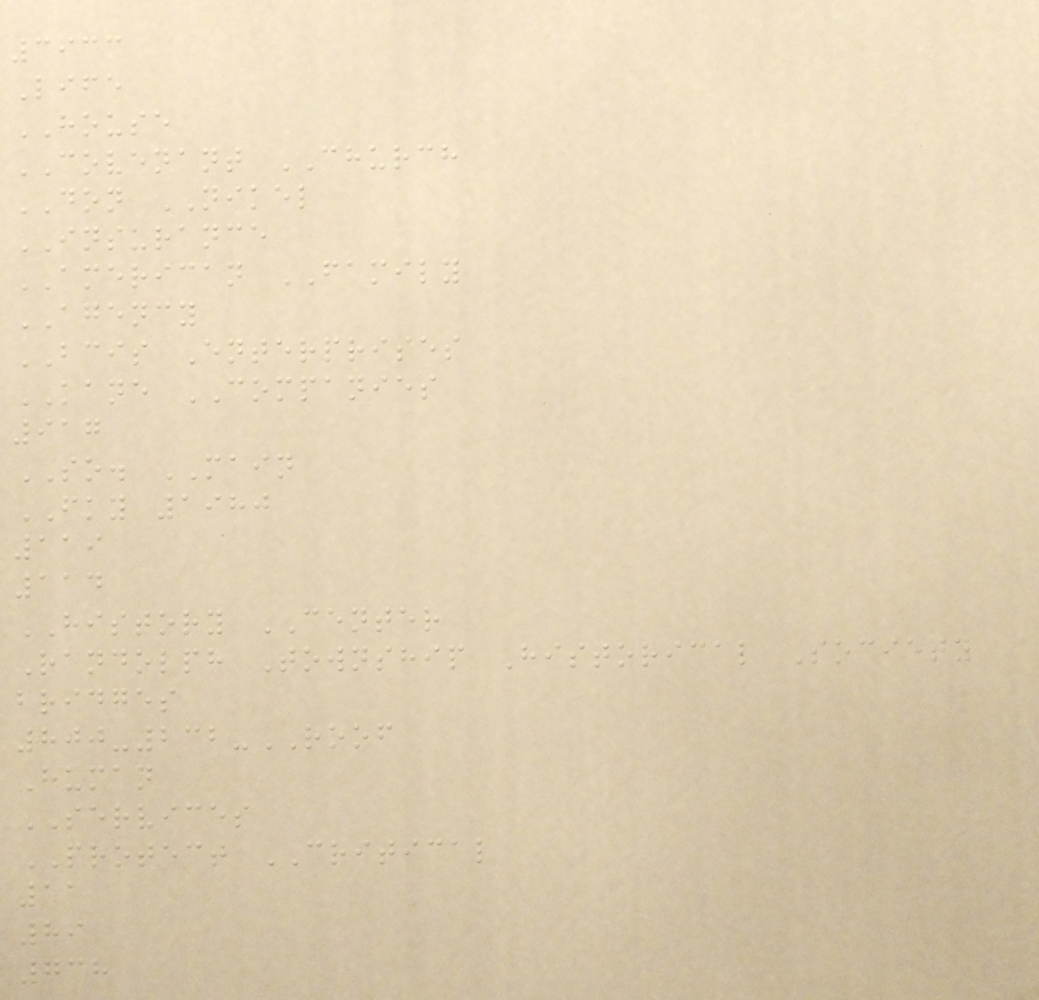3933
Life
HOUSE
COVENANT CHURCH
DON NIKEL
INSURANCE
AMERICAN FAMILY
AGENCY
BCIS Enterprises
KANE COMPANIES
917
SO. MAIN
FKY 1980
119
114
HISTORY CENTER
Randolph Township Historical Society
bridges
800-232-ROOF
Human
SERVICES
PROTECT CRITICAL
11
89
738
